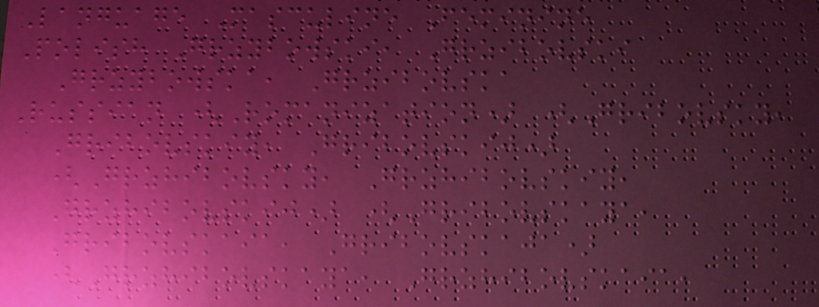Language Masculine Feminine
Polish Grzybowski, Grzibovski
Grzybowska, Grzibovska
Russian (Romanization) (Gribovsky,
Gribovskiy, Gribovskij)
(Grzhibovsky, Grzhibovskiy,
Grzhibovskij) (Gribovskaya,
Gribovskaia, Gribovskaja)
(Grzhibovskaya, Grzhibovskaia,
